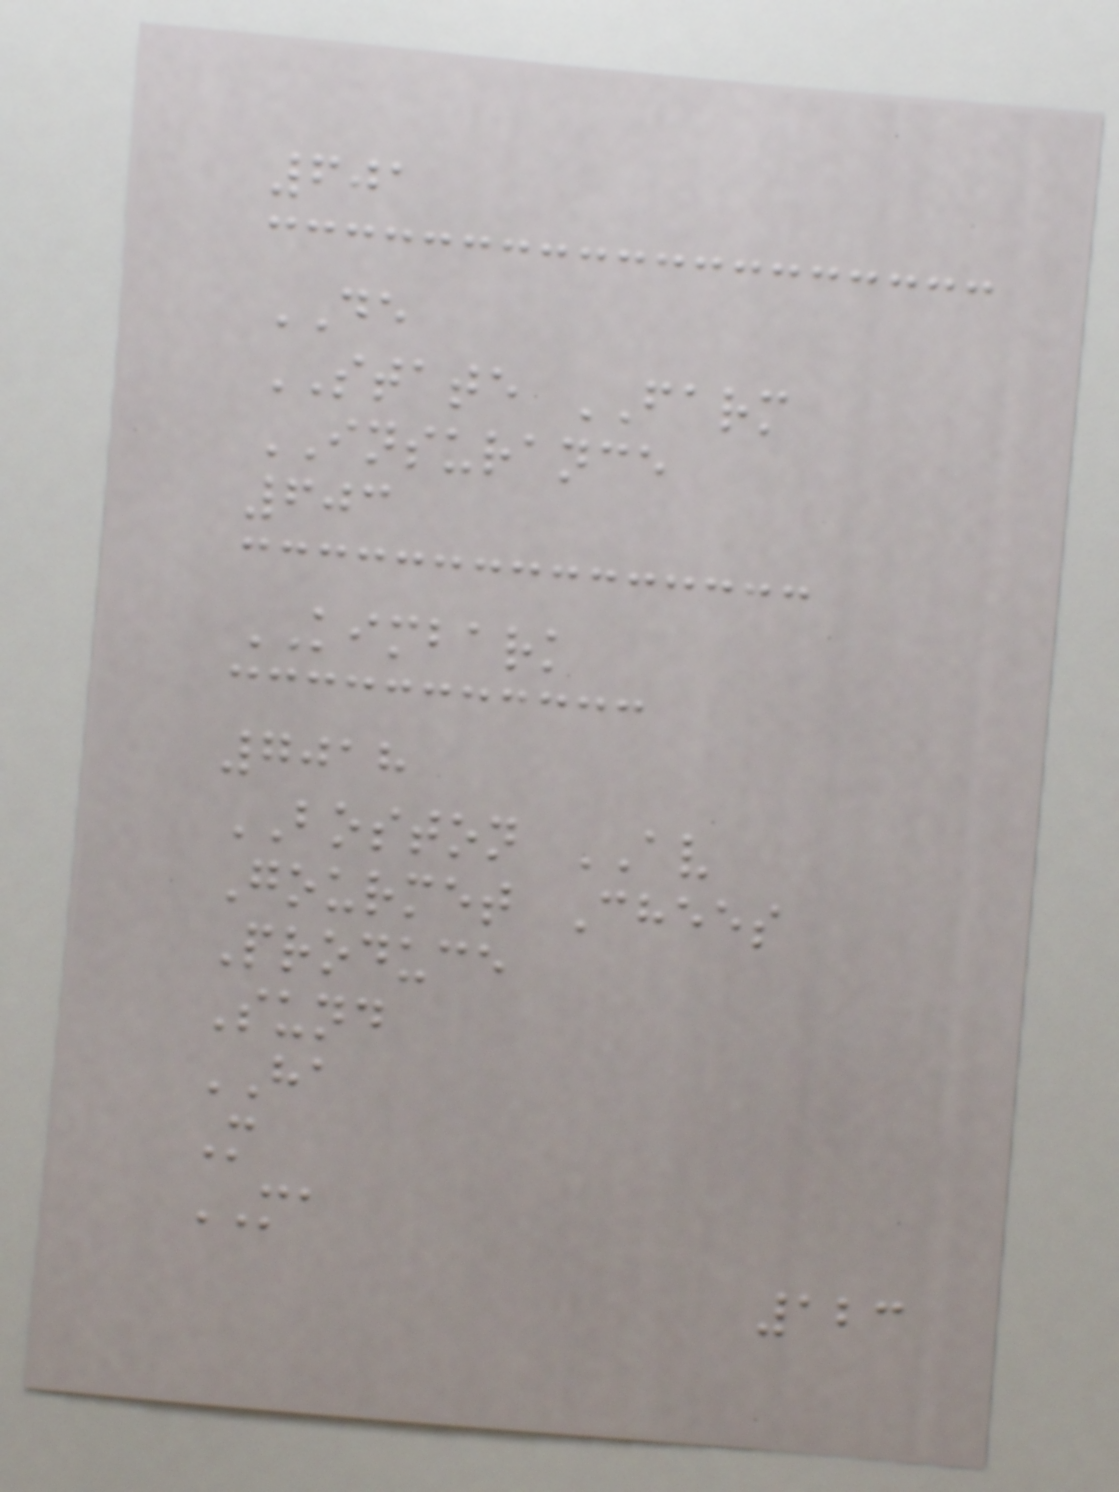601
DE
STATE FARM
INSURANCE
603
KIMBARK
7018
BOSTON AV
Gourmet Chees
Produce
Sund
HA
M
MA
123
